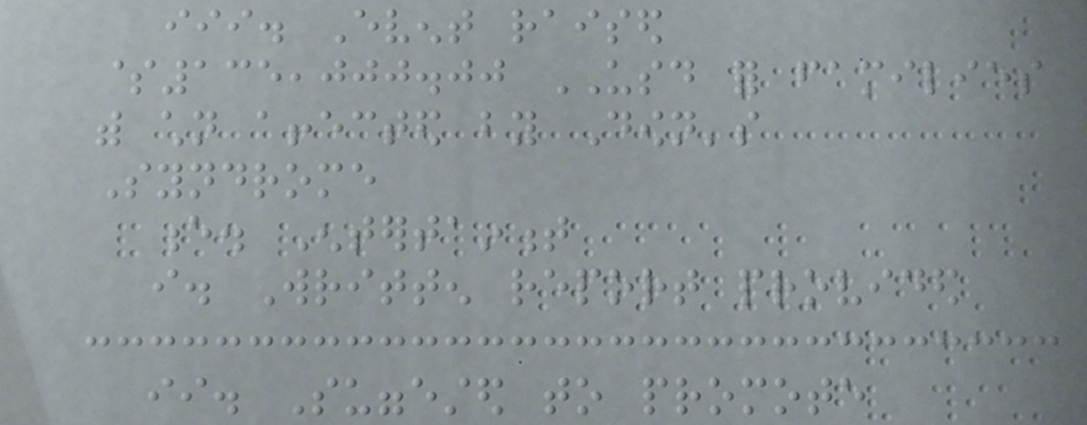iii. Event raised
$135,000.00 USD for families
with children affected by Down's
Syndrome
e. Entertainment
i. Written report provided
ii. Suggested to promote
